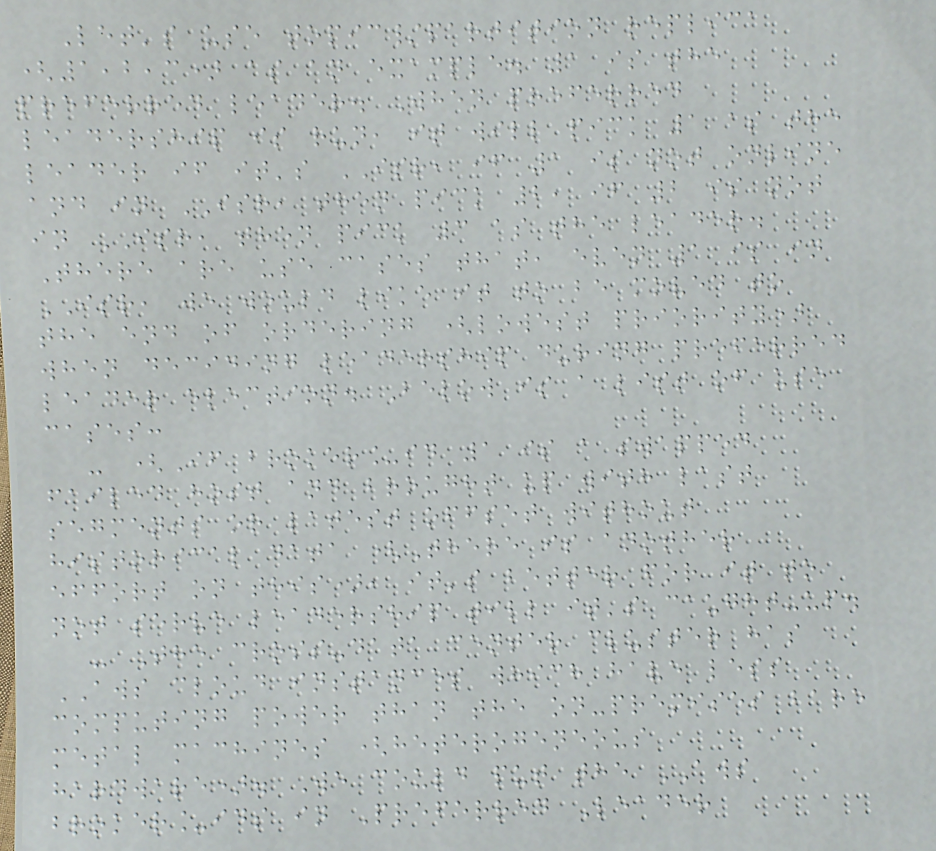Let's use topic/partition replica
(1,2,3) as an example. 1 is the
preferred leader. When preferred
leadership is run, it will pick 1 as the
leader if it's ISR, if 1 is not online
and in ISR, then pick 2, if 2 is not
in ISR, then pick 3 as the leader.
There are use cases that, even 1 is in
ISR, we would like it to be moved to
the end of ordering (lowest priority)
when deciding leadership during preferred
leader election. Below is a list of use
cases:
- (If broker_id 1 is a swapped
failed host and brought up with last
segments or latest offset without
historical data (There is another
effort on this), it's better for it to
not serve leadership till it's caught-up.
- The cross-data center cluster has
AWS cloud instances which have less
computing power than the on-premises bare
metal machines (heterogeneous
hardware). We could put the AWS
broker_ids in Preferred Leader
